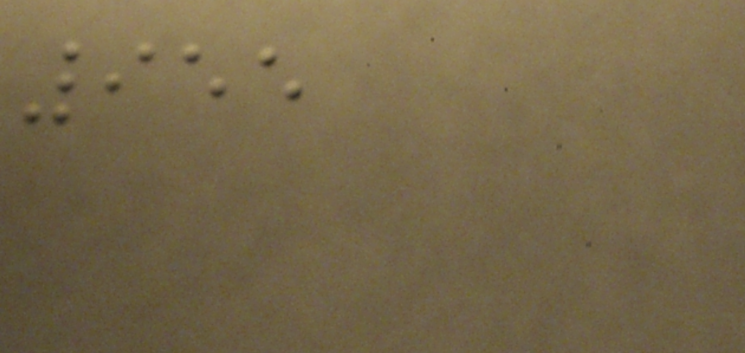955
